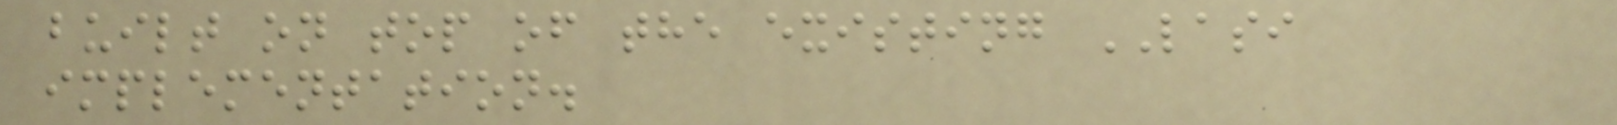built on top of the existing LASI
implementation.
